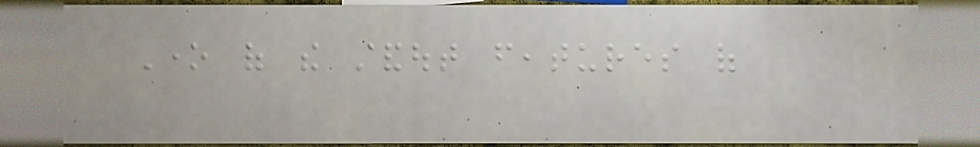One of the standout features of
